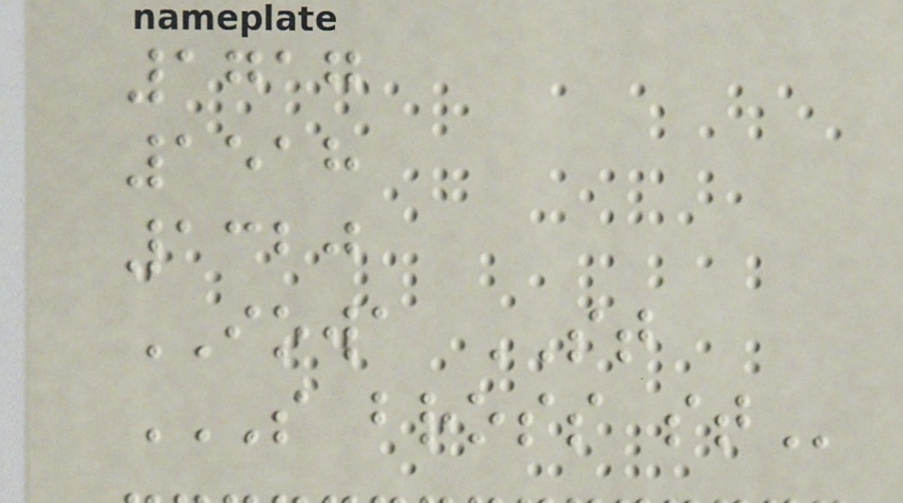1717
1518
1320
IOWA ST
S BROSS ST
